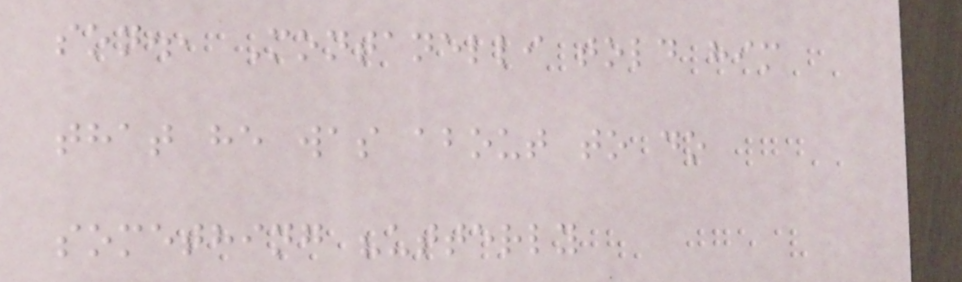son., Montanelli told him
that he was about to do
something "utterly
